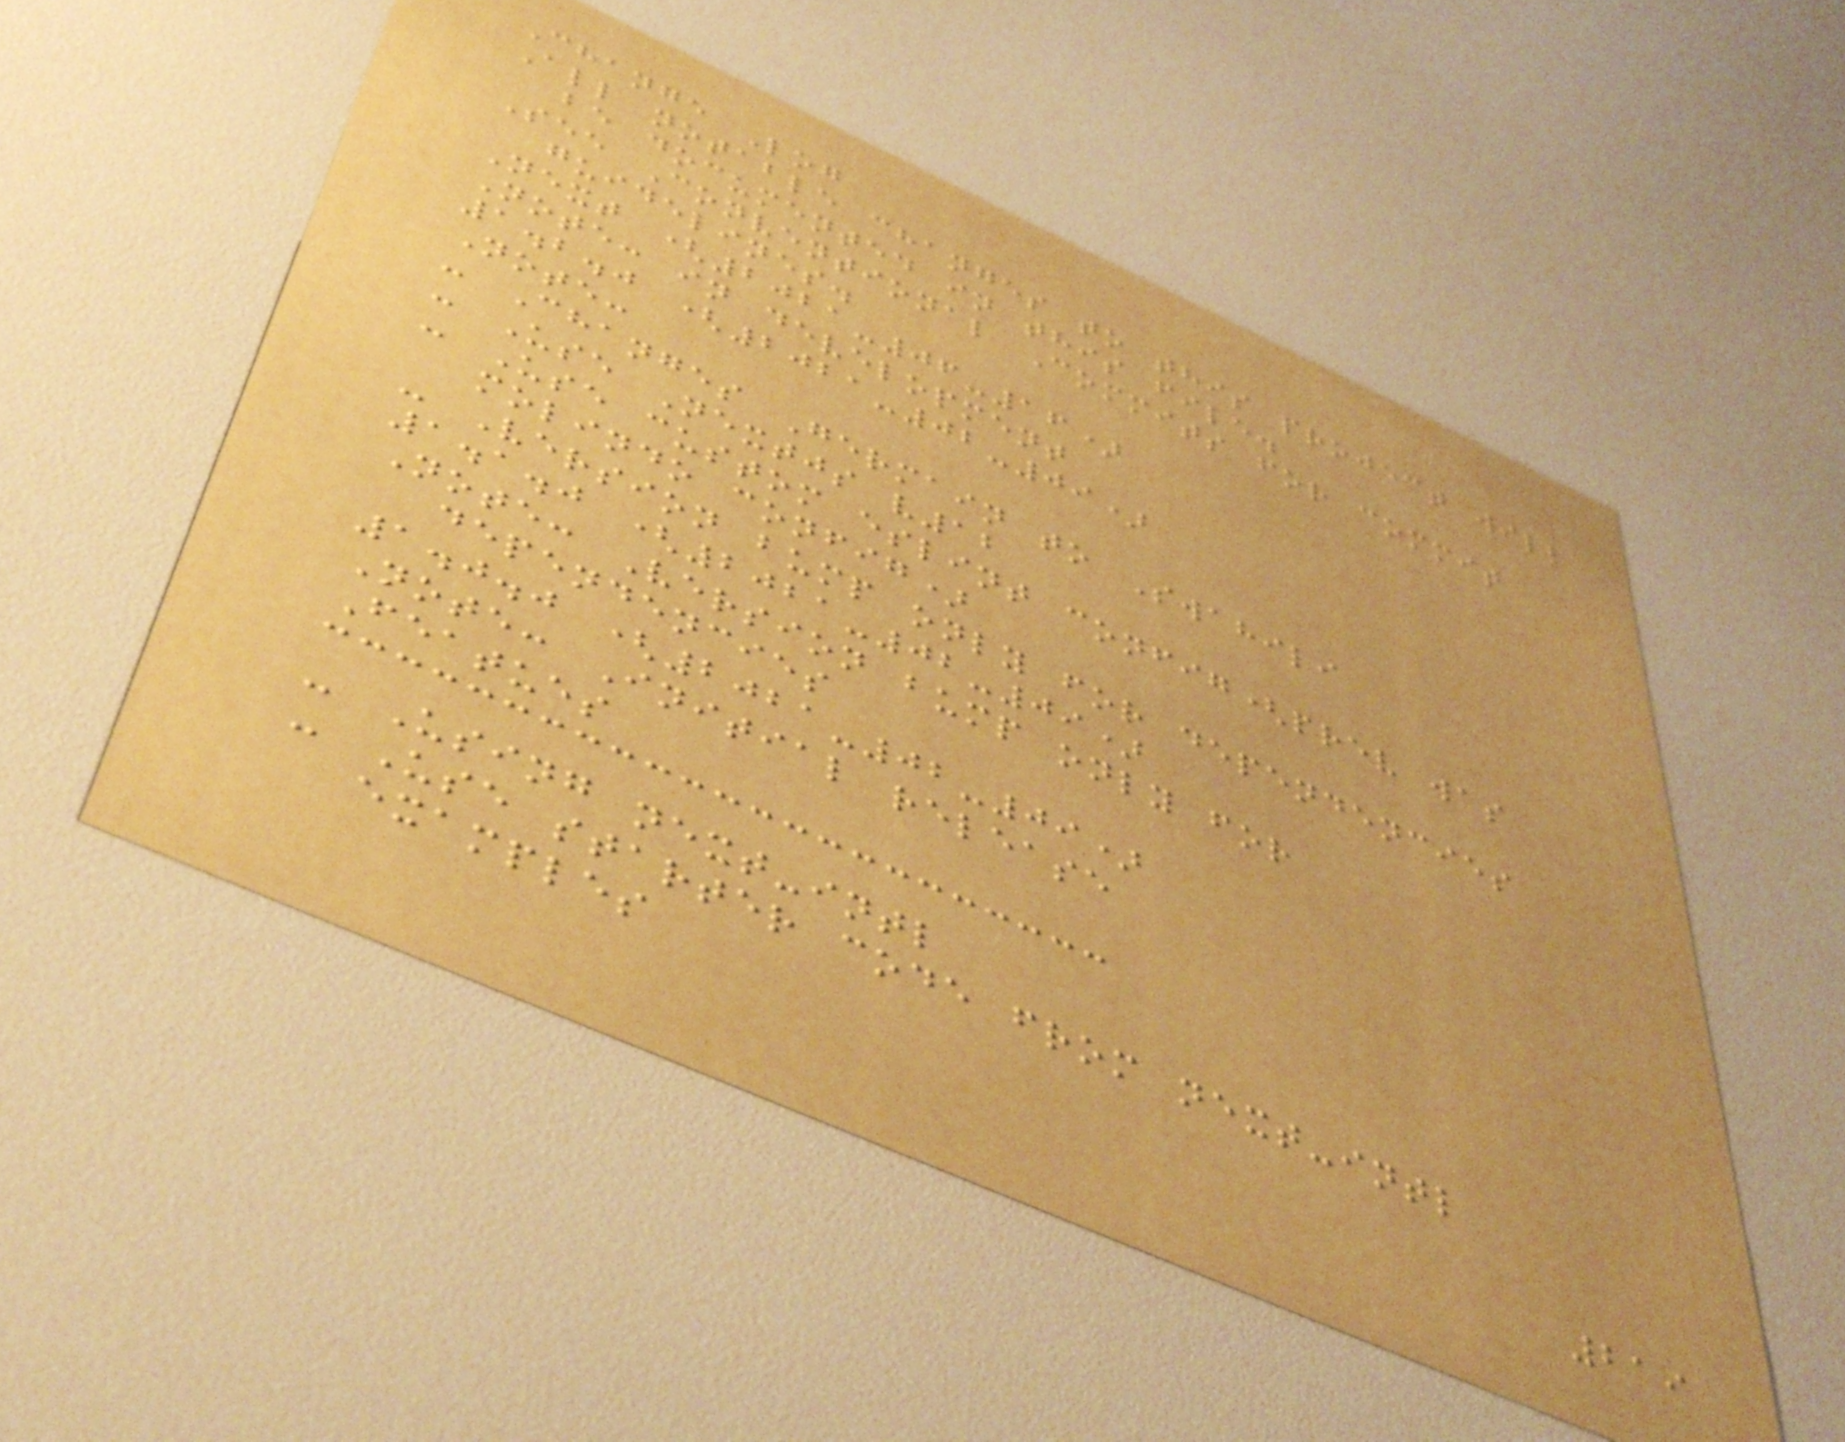Change Log
All notable changes to this project will
be documented in this file.
See Conventional Commits for commit
guidelines.
Next (2021-06-16)
Note: in development
1.2.0 (2021-02-09)
Note:
- Changes Germain to Swahili
- Use Nextjs v12
- Use custom eslint config(prev was
molindo config)
- Version bump only for dependencies
1.1.0 (2021-02-09)
Note: Version bump only for
dependencies
1.0.0 (2021-02-09)
Note: Initial release
Featues
- Using next-intl
- Use starter code from next-intl
examples
219
